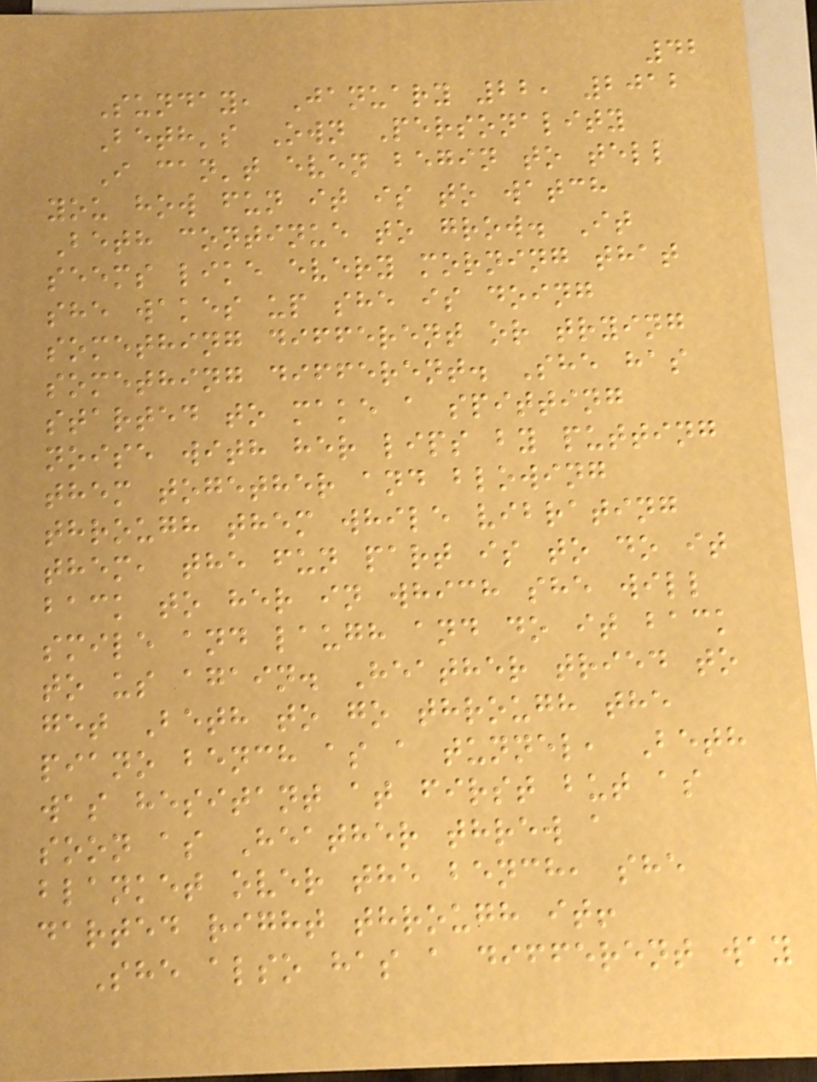42
Sunday, January 22, 2012
Beth's Own Personality
I can't even begin to tell
you how fun it is to watch
Beth continue to grow. It
seems like every morning that
she wakes up she is doing
something different or trying
something different. She has
started to make a spitting
noise with her lips by putting
them together and blowing
through them while vibrating
them, the fun part is to do it
back to her in which she will
smile and laugh and do it back
to us again. Heather tried to
get Beth to go through the
piano bench as a tunnel, Beth
was hesitant at first but as
soon as Heather threw a
blanket over the bench, she
darted right through it!
She also has a different way
